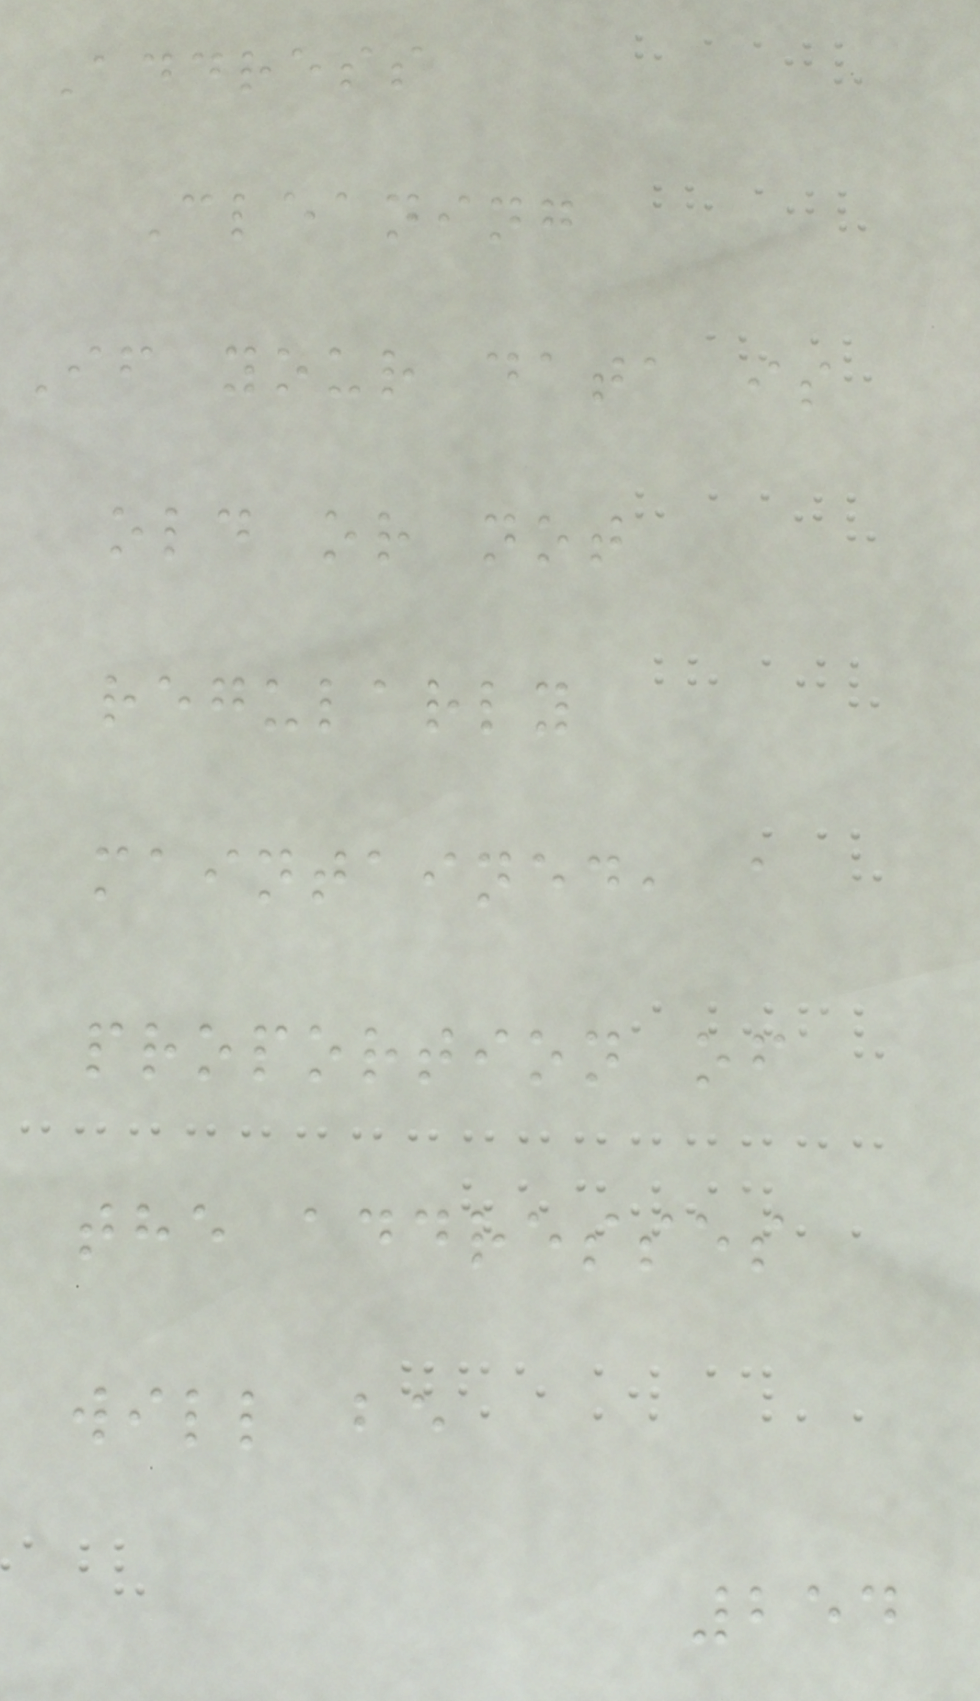Address
Cleaning
If your data is
old or not
regularly
maintained, a
proportion of
the addresses
will be
254
